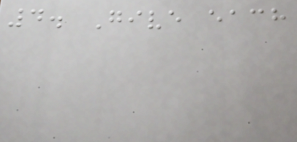4. Give each
